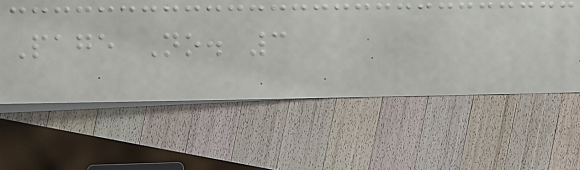Page No. 3
